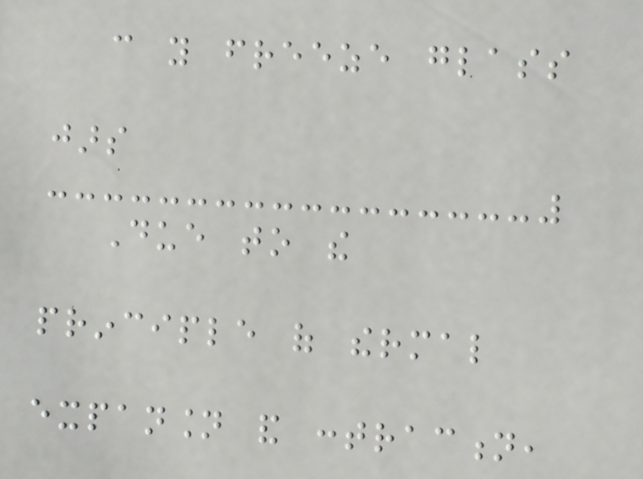can you freeze glass
jars
Due to the
principle of thermal
expansion and contraction,
